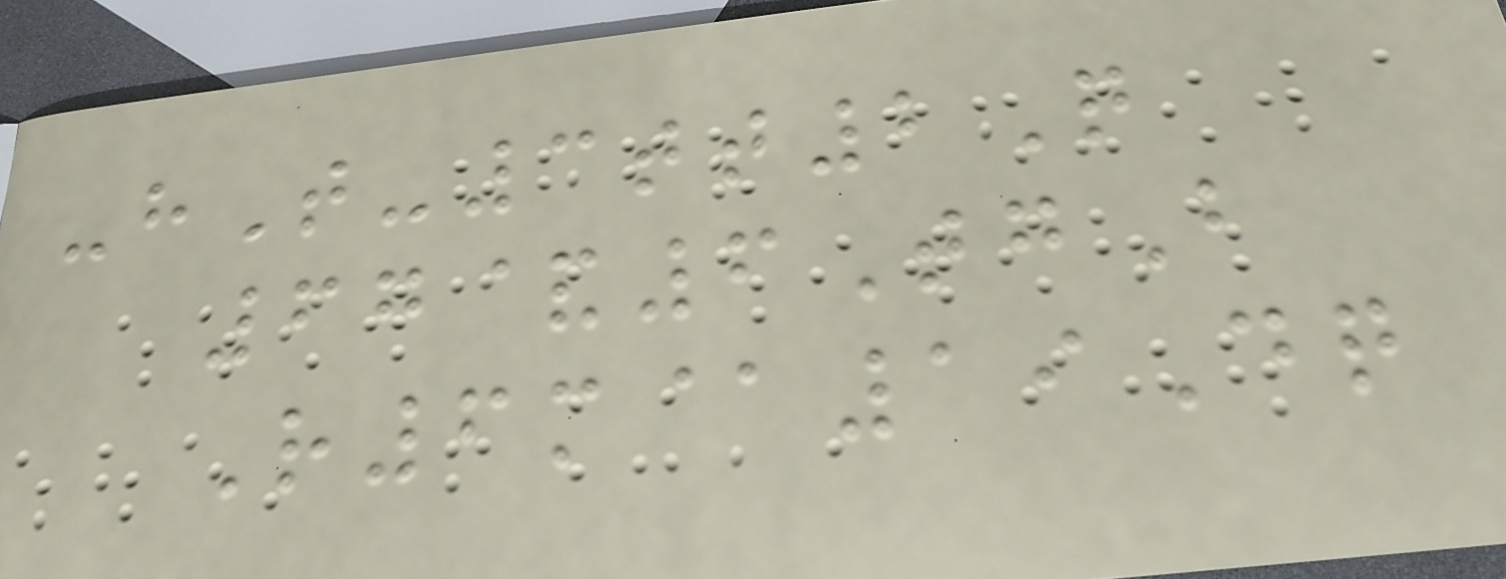-hT-3tt2Q
67&6TgB
R6m@19Dq
